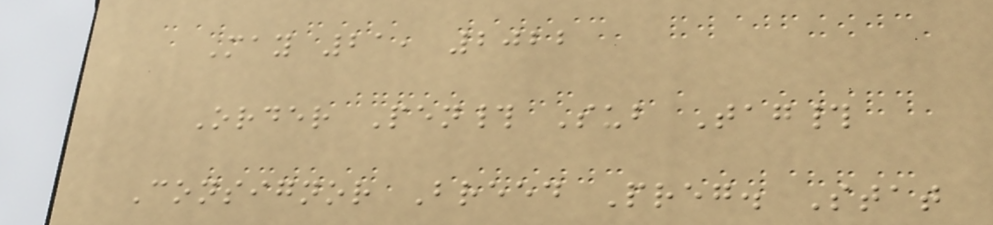May 21, 2022
Order Pen# Sub Tag#
Consignor Breed Preg. Stat
